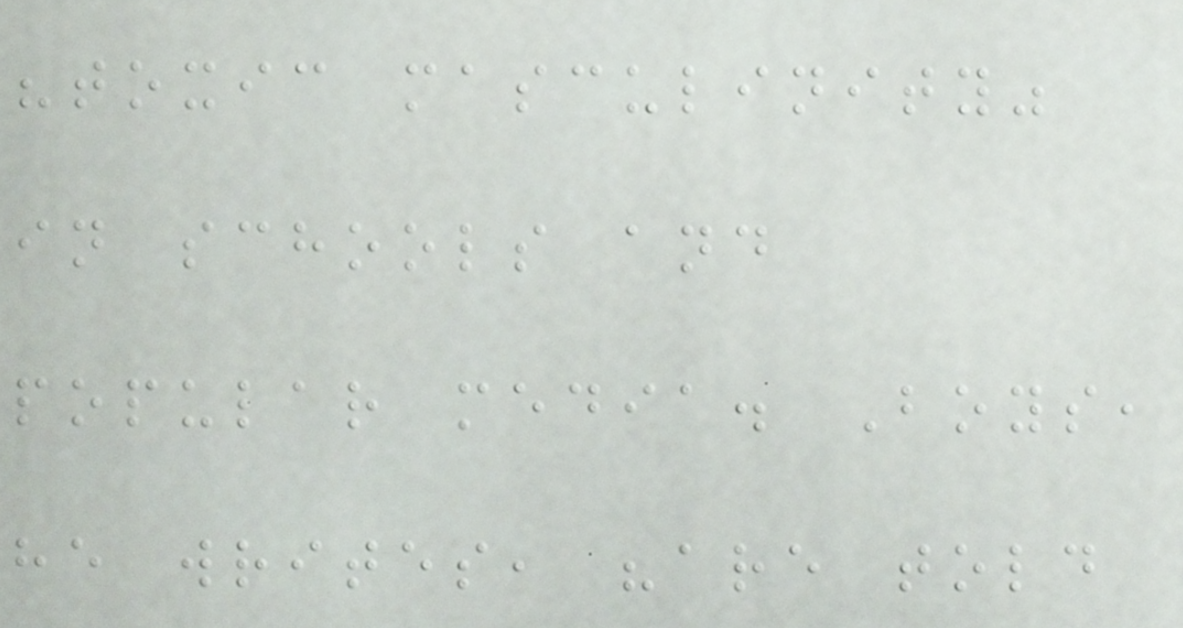"toxic masculinity"
in schools and
popular media. Boys,
he writes, "are told
